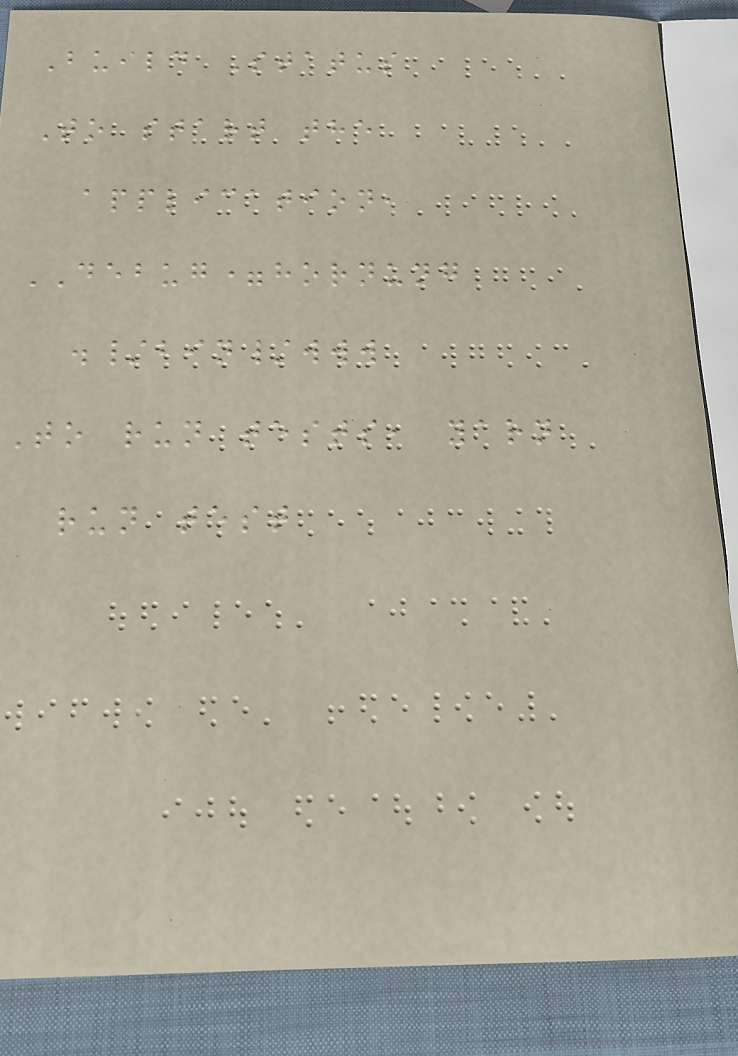Build Status
To start the
application,
DEBUG=hornung
./bin/www
To run tests, yarn
run test
